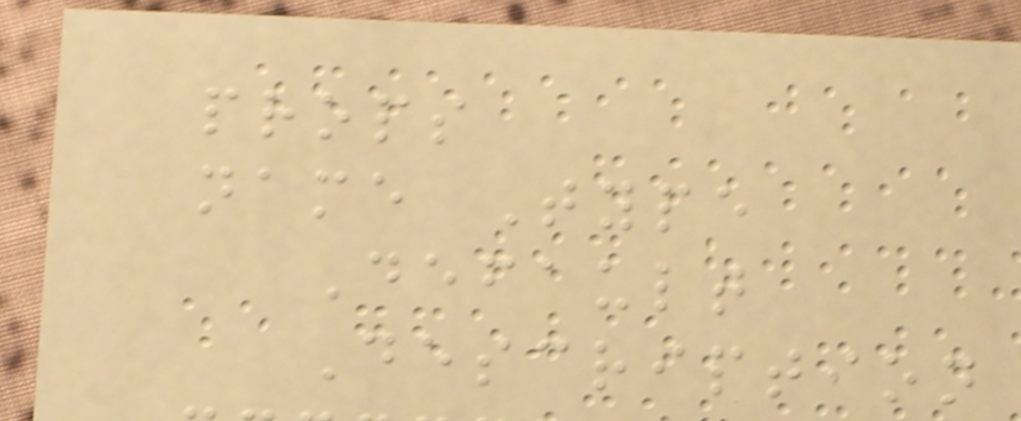props
name Type
Default
Description
